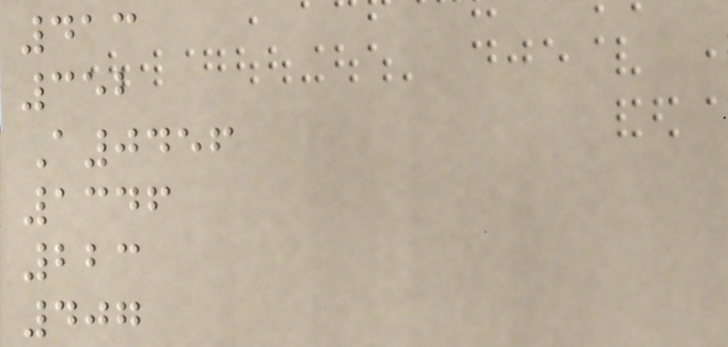413
352
A0456
1346
223
407
